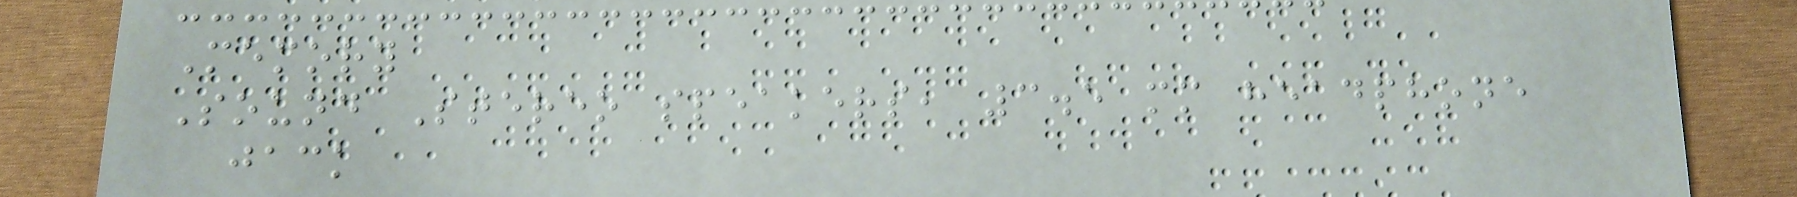Memory
Sound Stereo speakers, 3.5 mm headphone
jack
